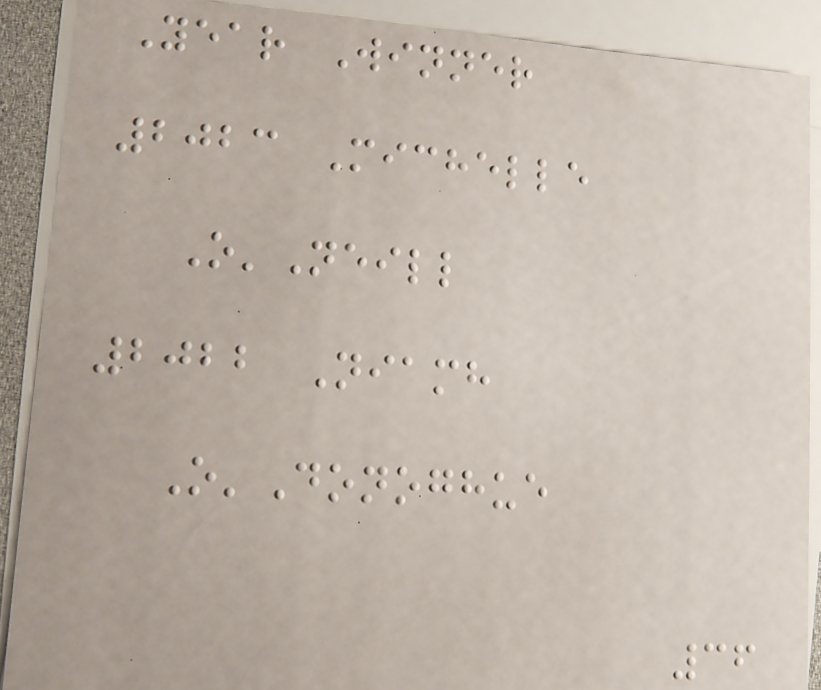Year Winner
2023 Michelle
O'Neill
2022 Niamh
O'Donoghue
36
